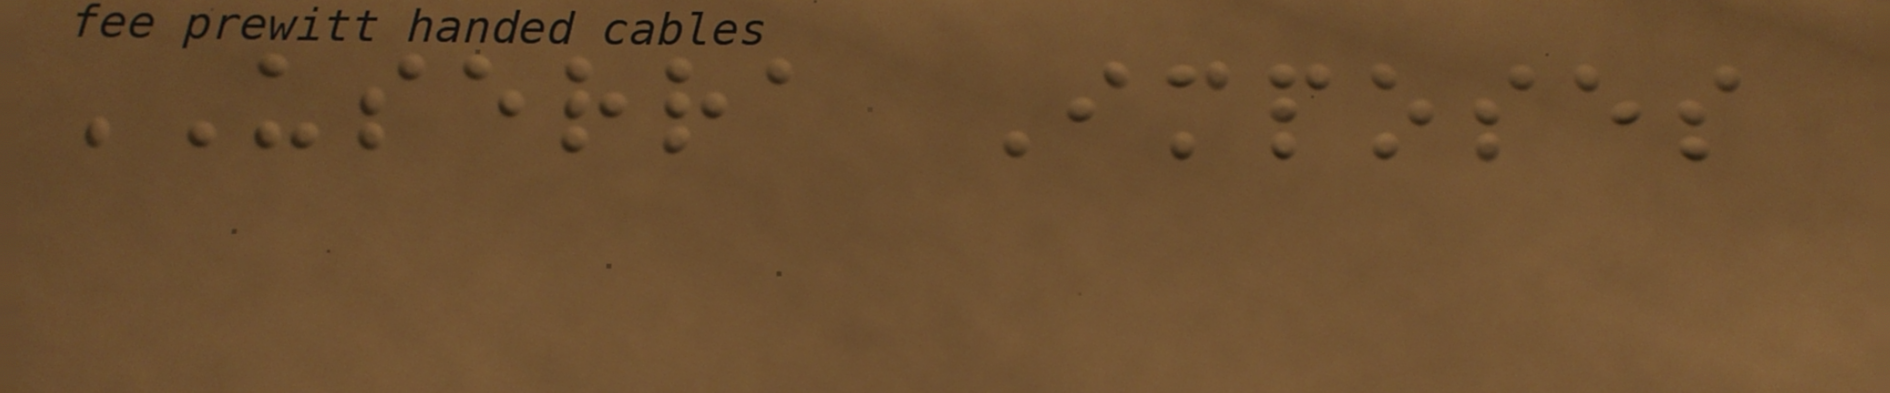USERRA Imposes
